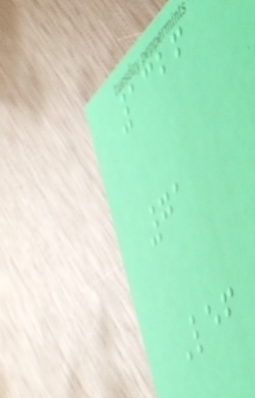1326
71
Lef
